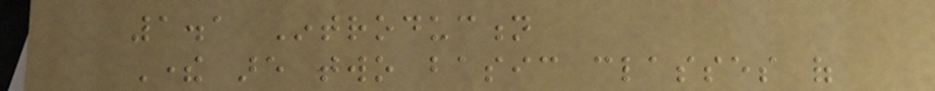1.1 Introduction
There are two basic classes of
